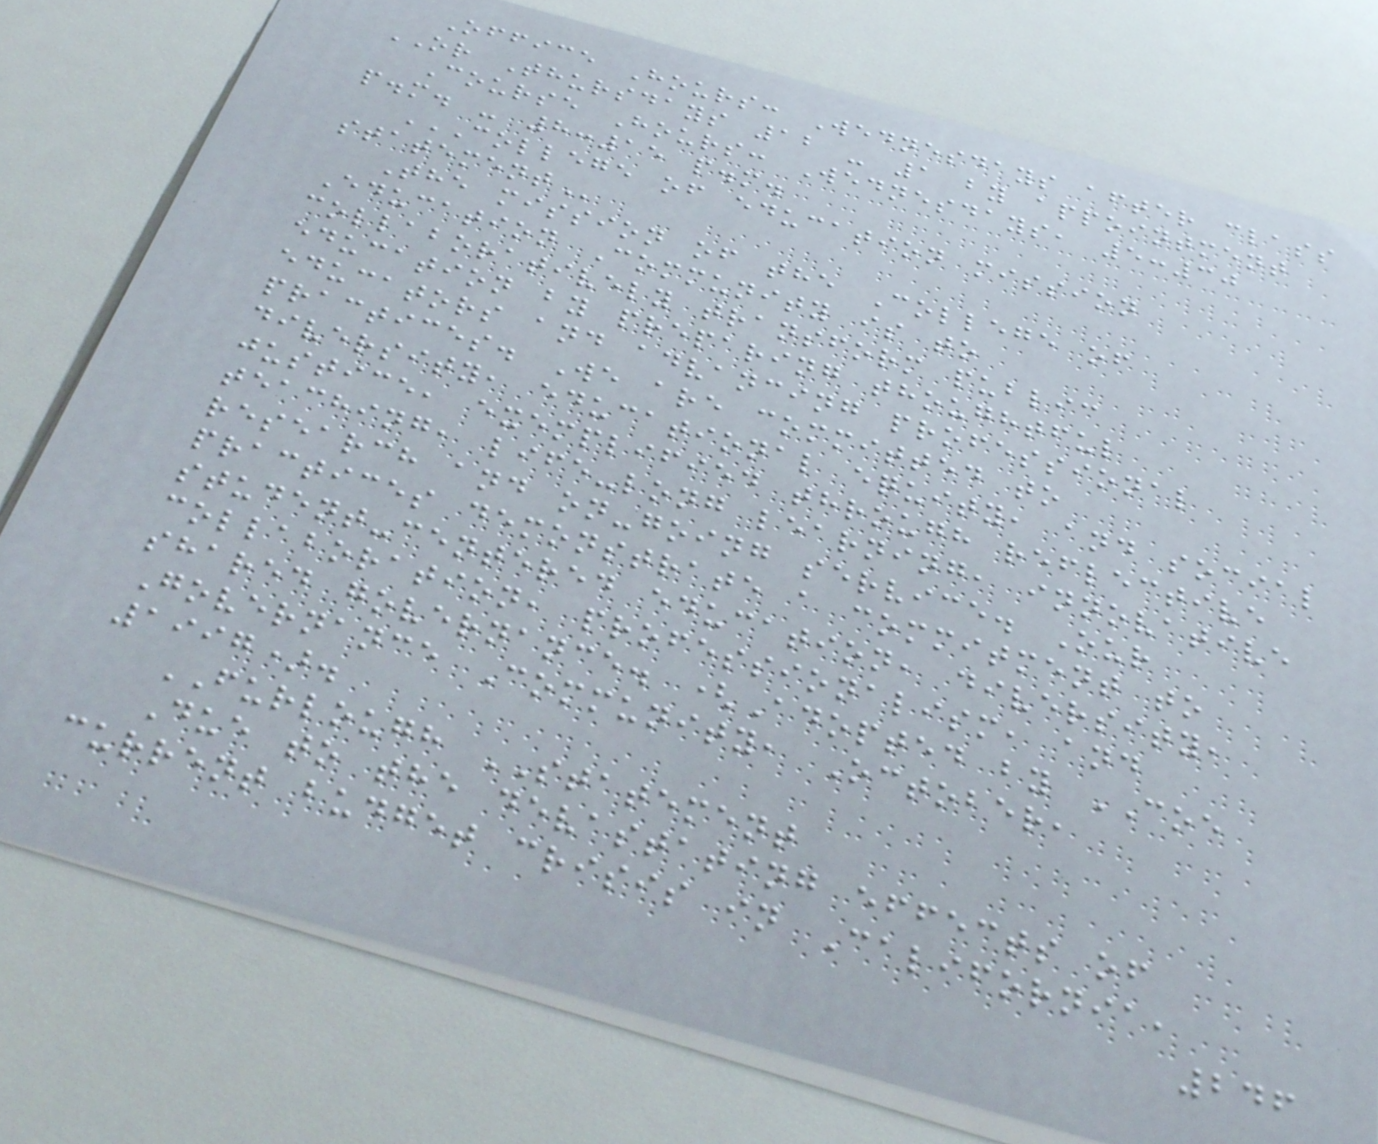Office Hours: Wednesdays after class
OR Thursdays 12 - 1 by appointment
Course Hours: Wednesdays, 5:30
p.m. - 8:15 p.m.
COLLEGE OF EDUCATION MISSION
STATEMENT
The mission of the College of
Education Community is to
collaboratively transform public
education by preparing thoughtful
educators and advancing professional
practices. We are committed to
diversity, educational equity, and social
justice, exemplified through reflective
teaching, life-long learning, innovative
research and on-going service. Our
practices demonstrate a commitment to
student-centered education, diversity,
collaboration, professionalism, and
shared governance. (Adopted by COE
Governance Community, October,
1997).
FURLOUGH STATEMENT
Due to the devastating effects of
current budget crisis in California,
246
